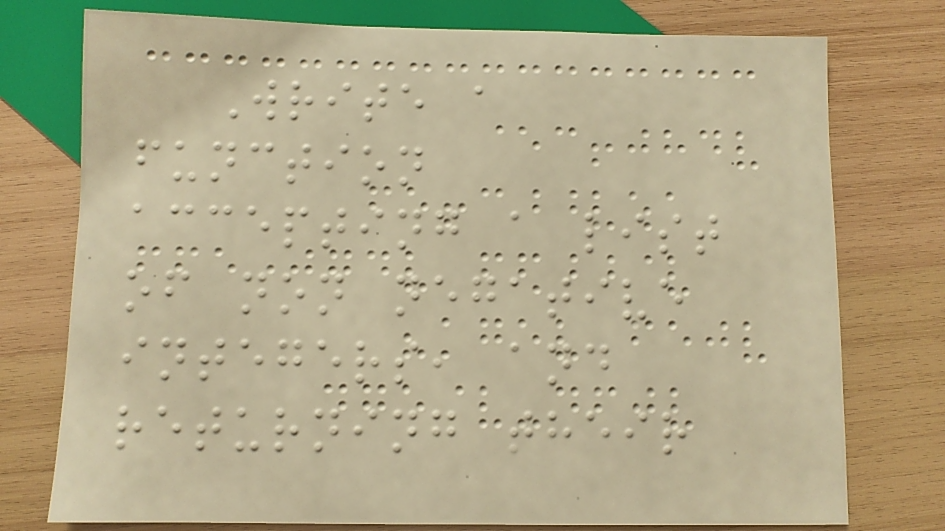Write a
function
accepting a list
of non negative
integers, and
returning their
